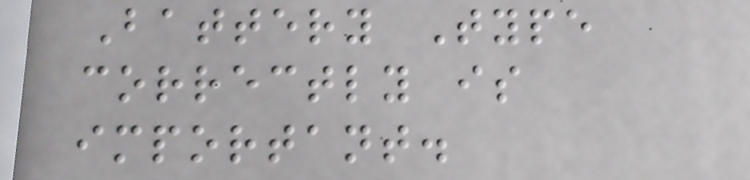Battery Type
correctly is
important.
